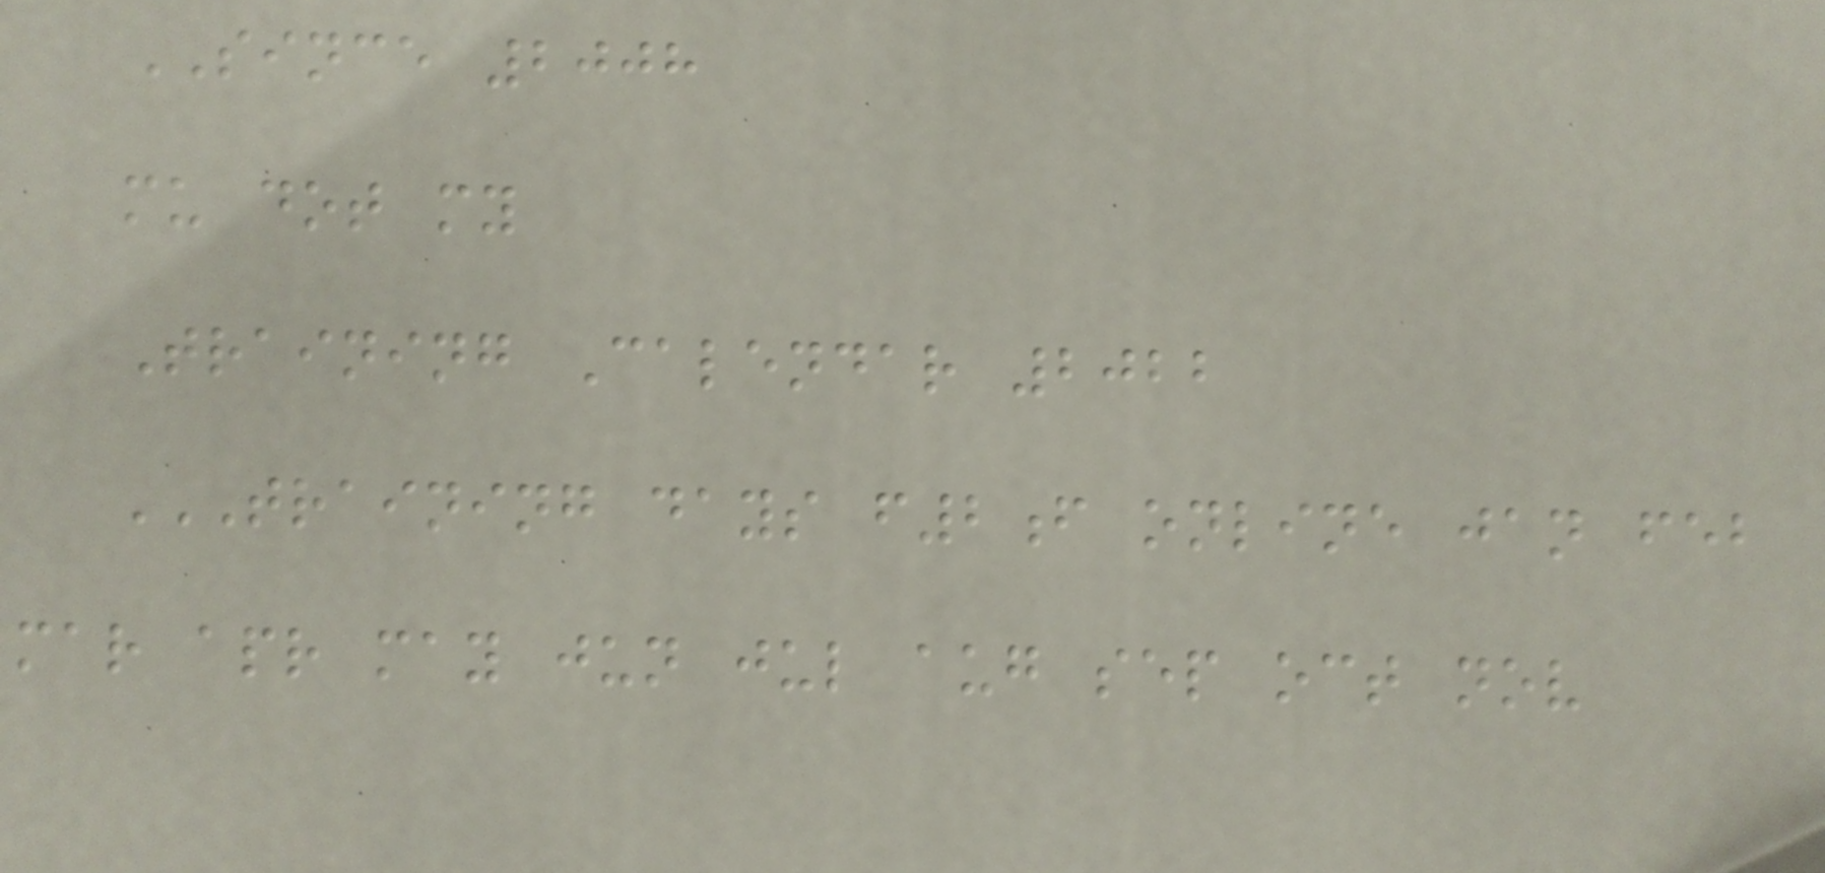SINCE 2008
mu dot my
Training Calendar 2022
TRAINING DAYS F2F ONLINE JAN FEB
MAR APR MAY JUN JUL AUG SEP OCT NOV
